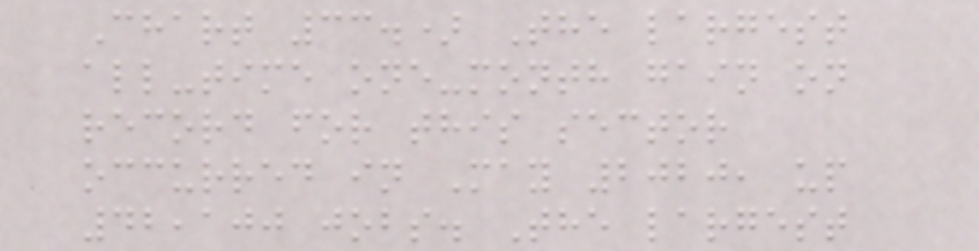Chart 33.) The largest
all-time one-month gain on
record for this sector
occurred in May 2020, up
42,100 jobs. The largest
